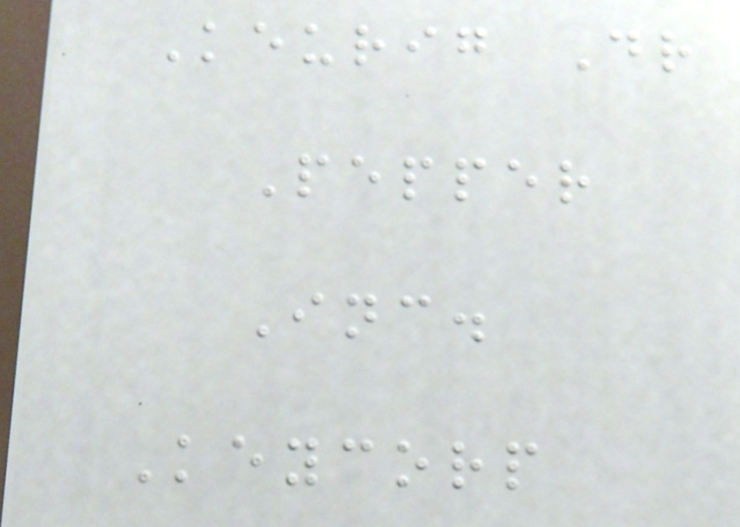Keurig Dr
Pepper
Inc.
Keycorp
